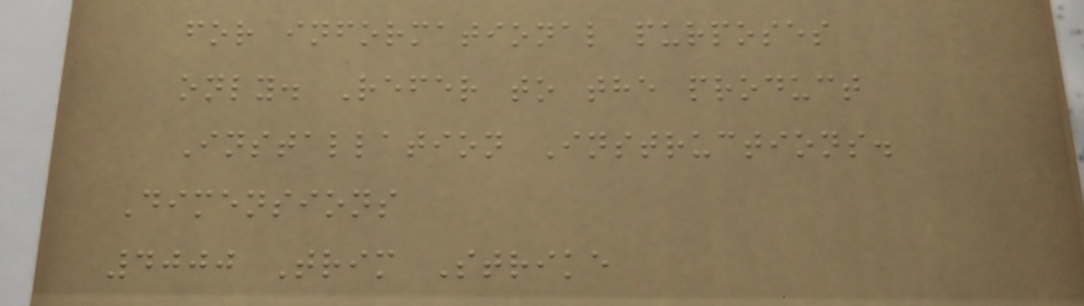for informational purposes
only. Refer to the product
Installation Instructions.
Dimensions
4000 Trim Strike
